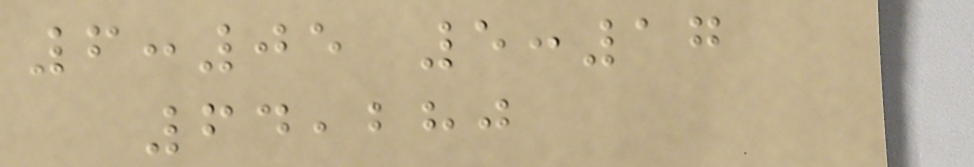6:05 5:17
64,280
